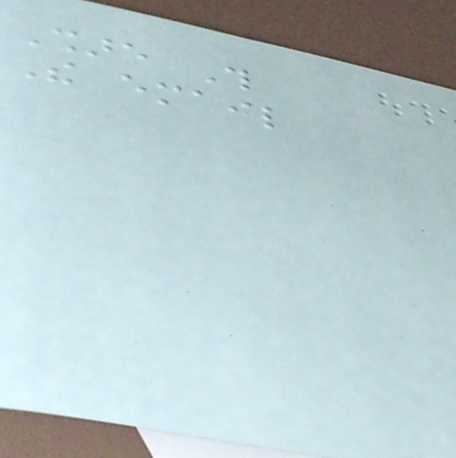Share This
The email
